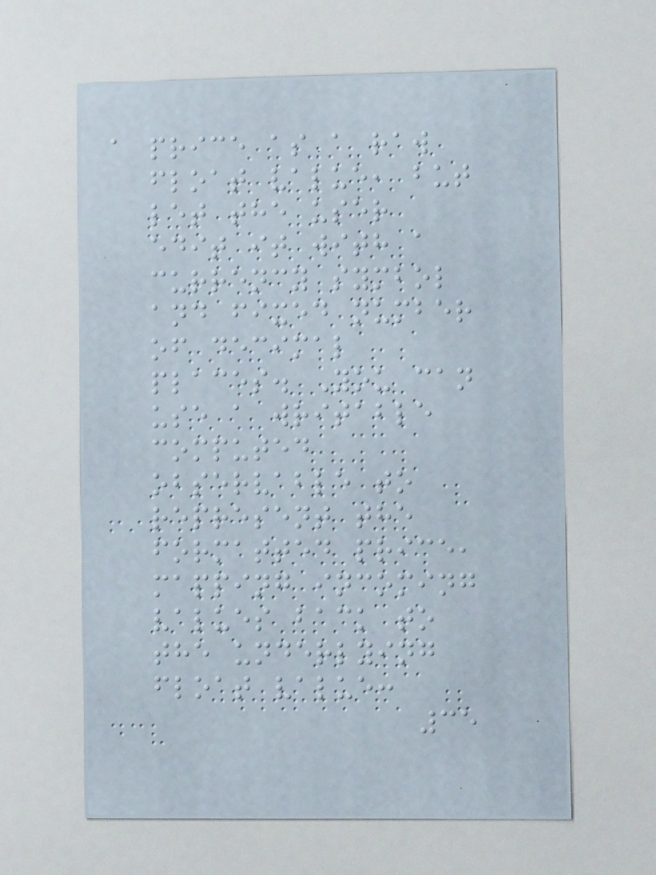a price as a raw
float value, but
let the user
edit it with a
currency symbol
and fixed number
of decimal
places. You can
use a writable
computed
observable to
represent the
formatted price,
mapping incoming
values back to
the underlying
float value:
35
